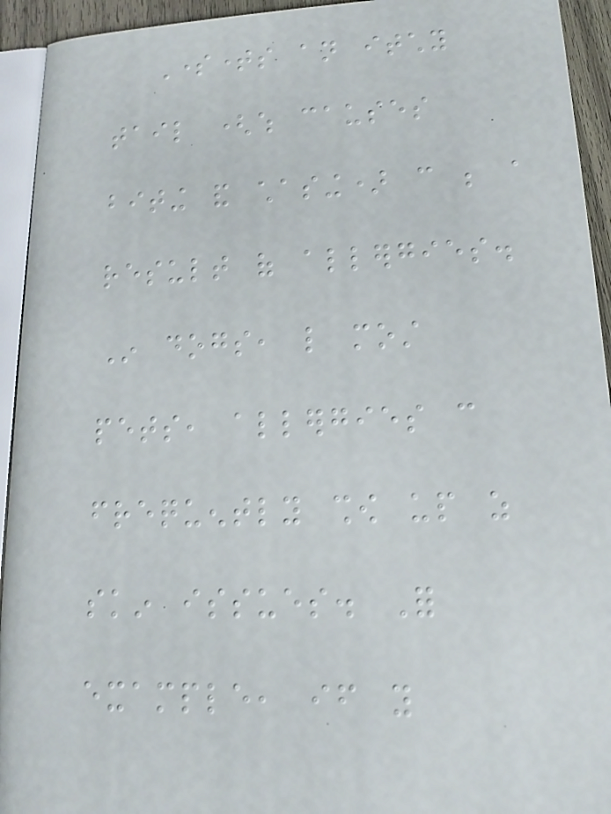Sometimes an itchy
tail (which causes
biting and chasing) can be a
result of allergies.
In dogs, like most
pets, allergies can
frequently show up as
skin issues. For
example, if you
